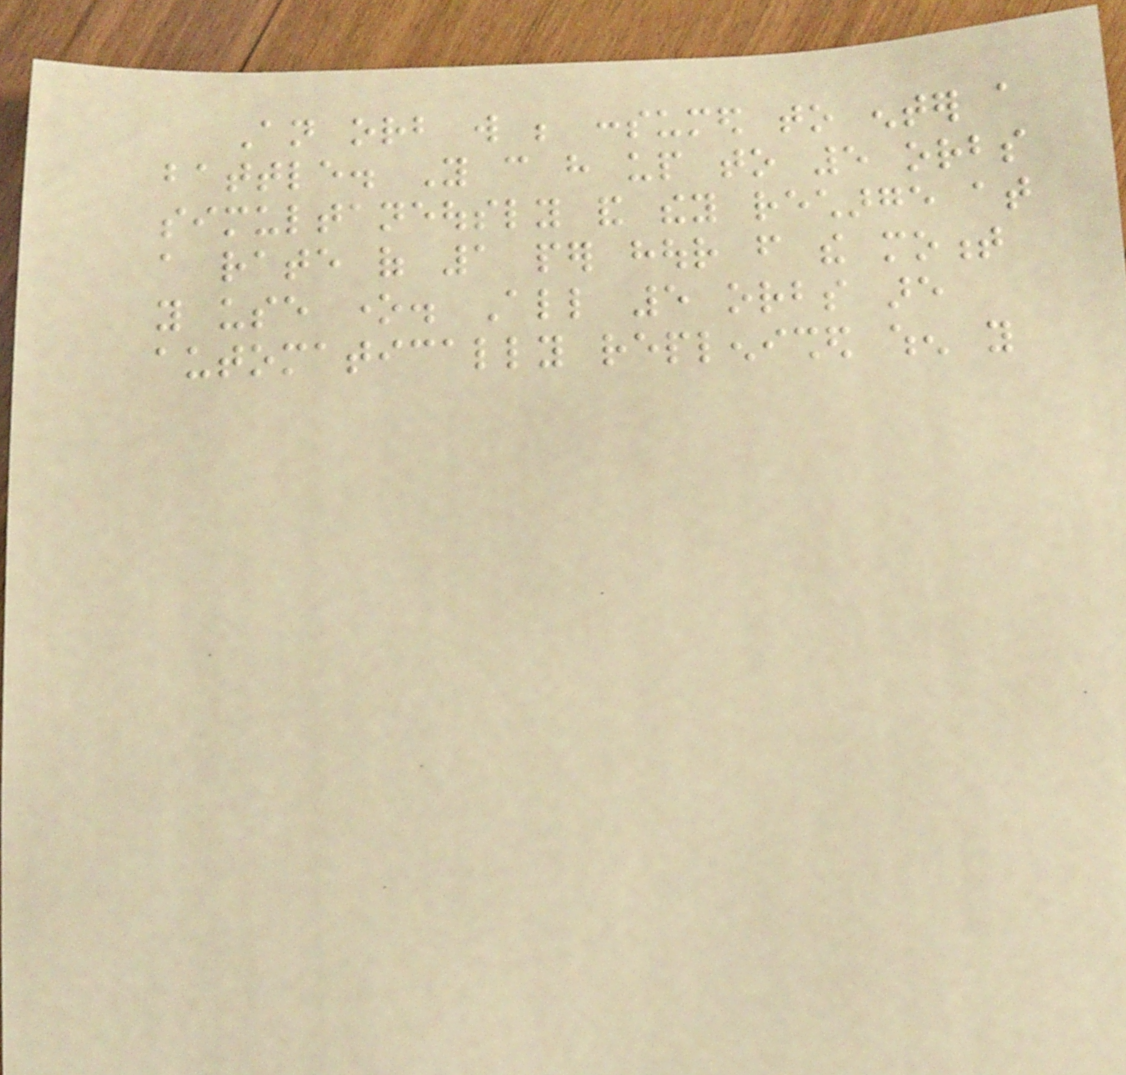An orb will be consumed to enter a
battle. You can have up to 5 orbs
simultaneously and they recharge at
a rate of 1 per hour from the moment
you use one. All 5 orbs are
automatically replenished when you
